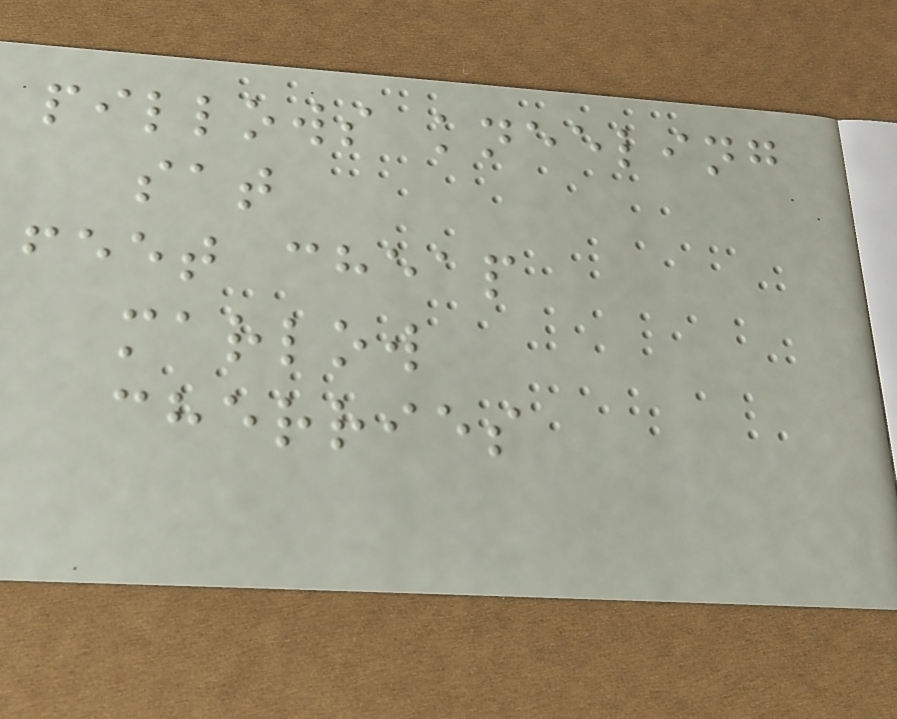pillows kneeling
sat
feet cheap
marlow
cherries
